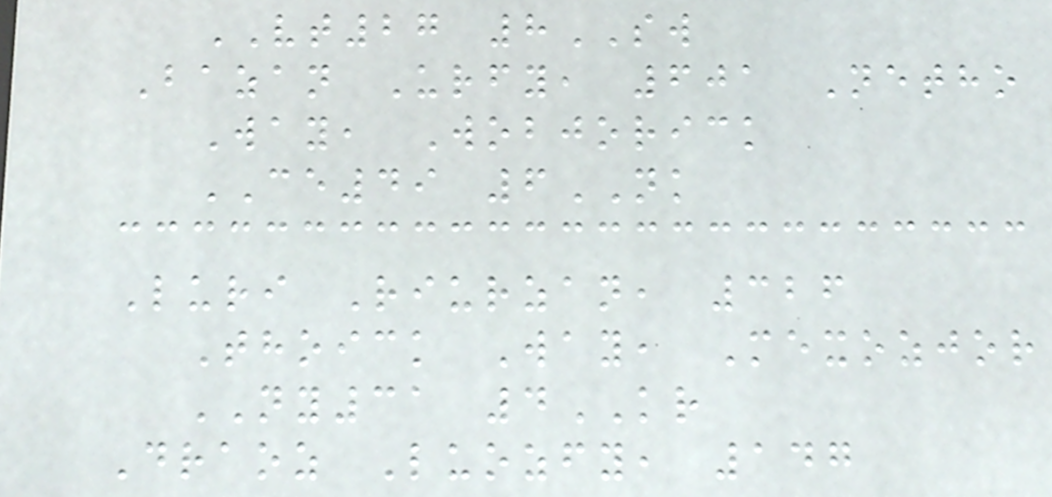VT27 8SW
Bazan Urfy, 601 Netho
Way, Wobjorick
CE49 6NK
Luri Riurzan, 326
Thoick Way, Mexozjor
NY31 4KR
Draoz Luozfy, 147
